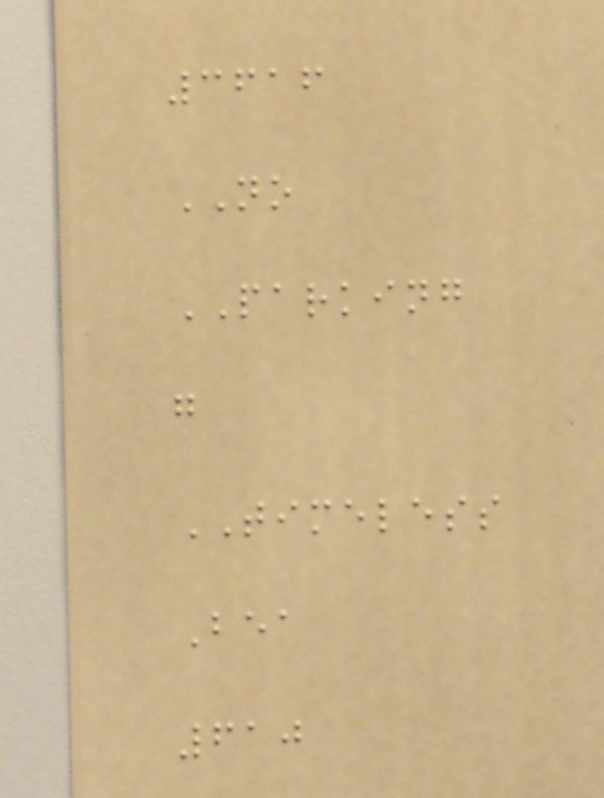3616
NO
PARKING
g
TIMELESS
Bea
610
